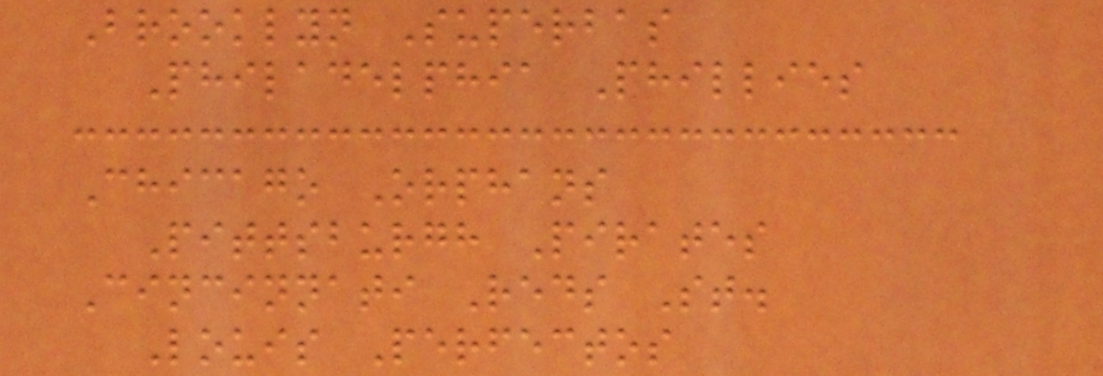Brooklyn Superbas
Philadelphia Phillies
Chicago Orphans
Pittsburgh Pirates
Cincinnati Reds St.
Louis Perfectos
